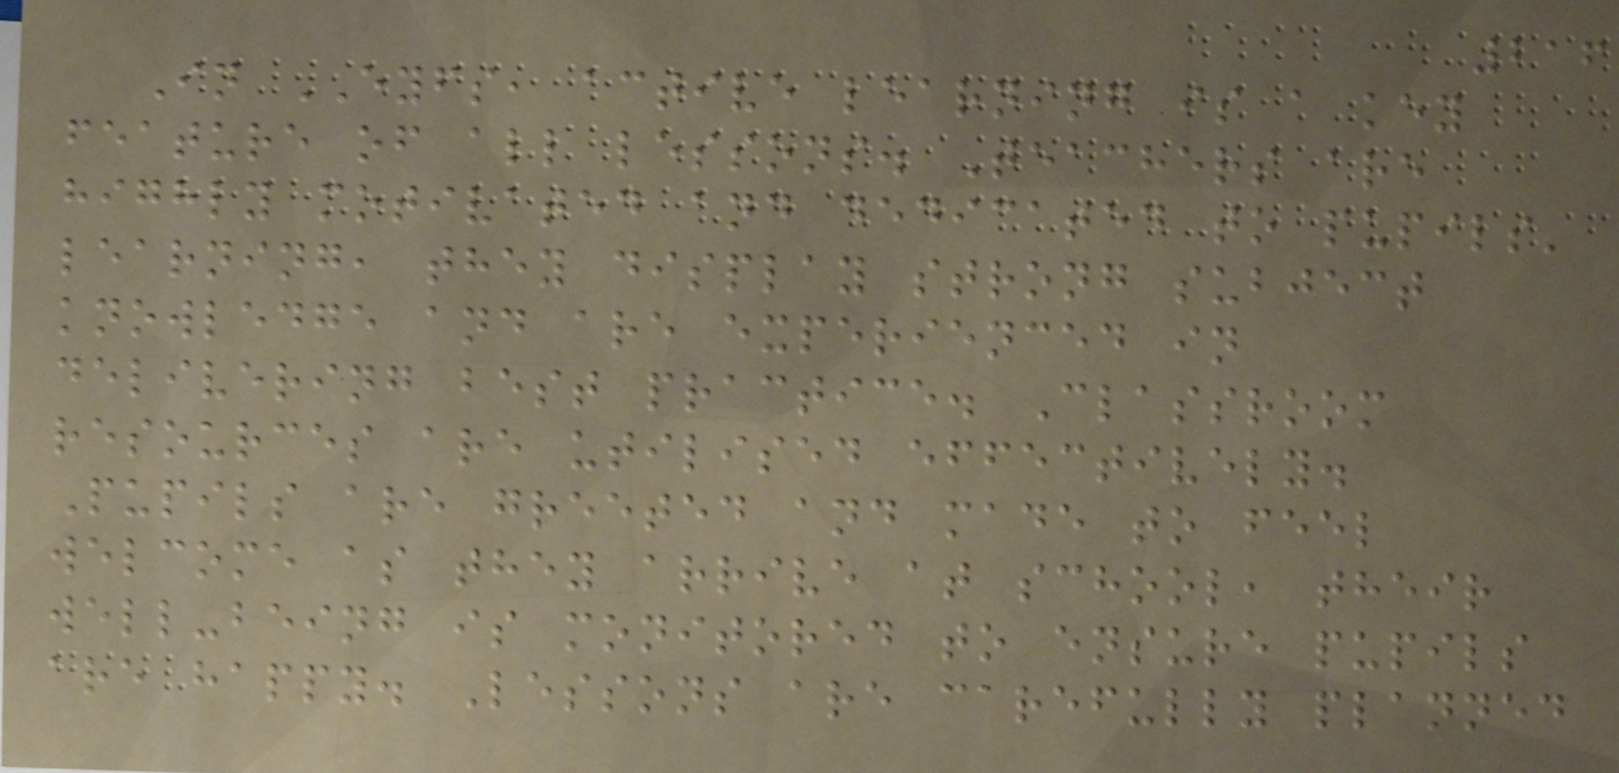216
In EYFS, active learning is a key
feature of all lessons. Teachers are
highly motivated and dedicated to pupils'
learning, they display strong subject
knowledge and are experienced in
delivering best practice. Classroom
resources are utilised effectively.
Pupils are greeted and made to feel
welcome as they arrive at school, their
well-being is monitored to ensure pupils
are happy. Lessons are carefully planned
